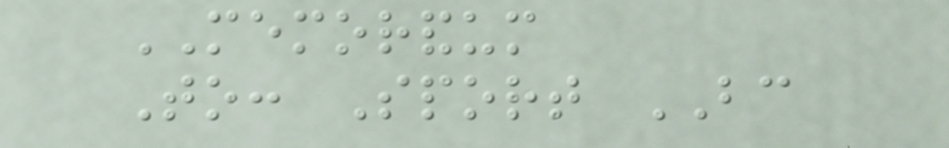MEMORANDUM
To: Sport BC
